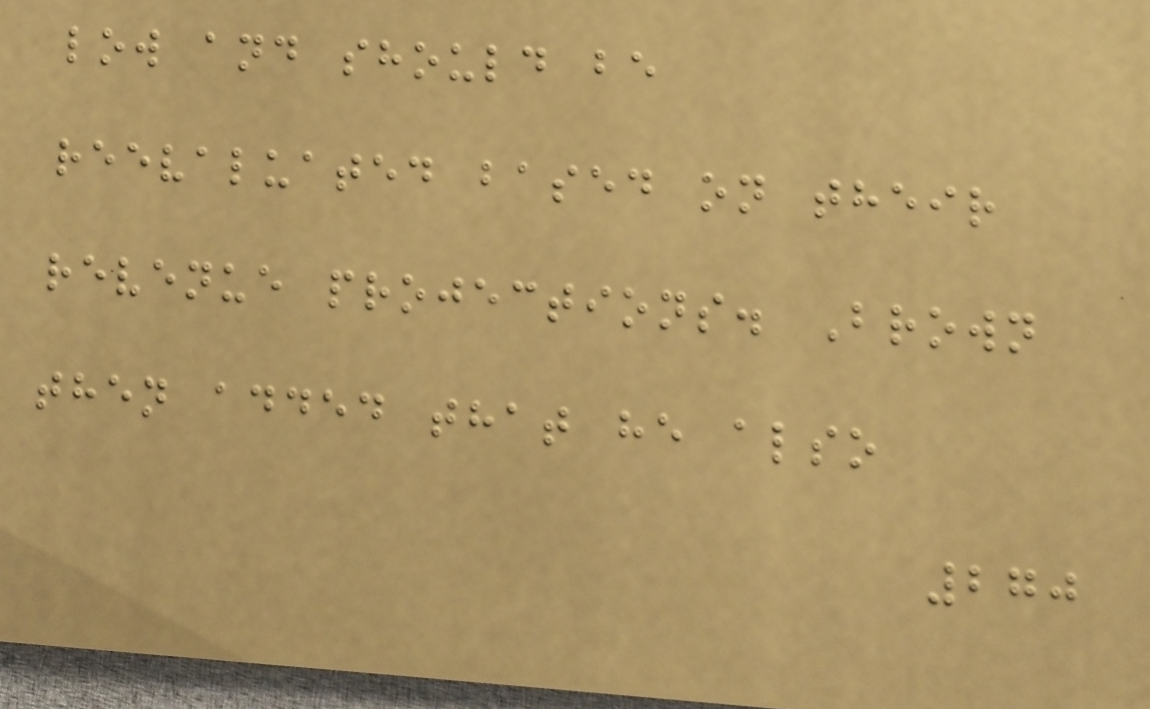low and should be
reevaluated based on their
revenue projections. Brown
then added that he also
270
